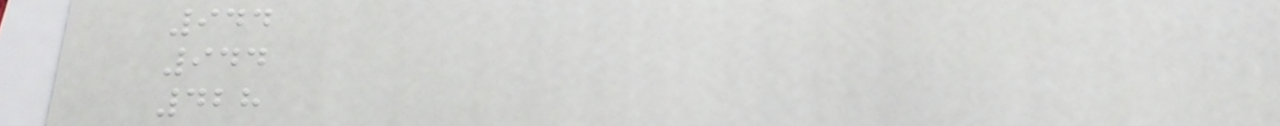944
944
428
